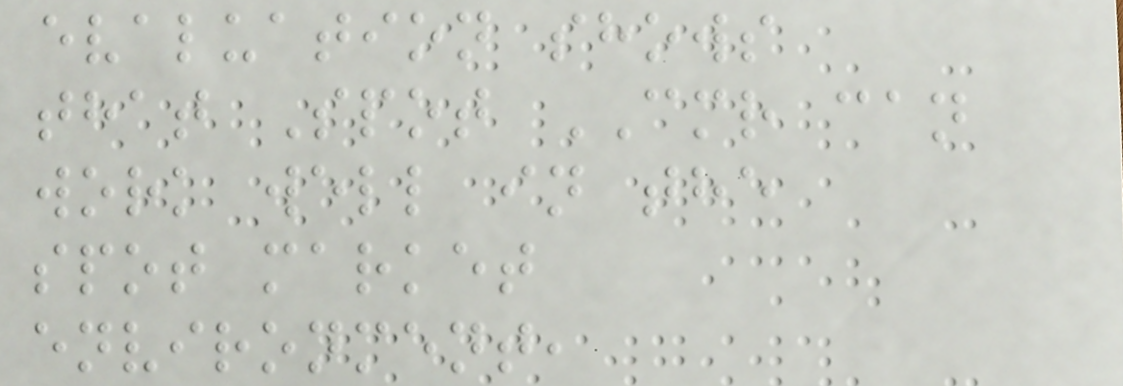evaluation shows
that Spot CMR can
work well in the
spot market
environment,
